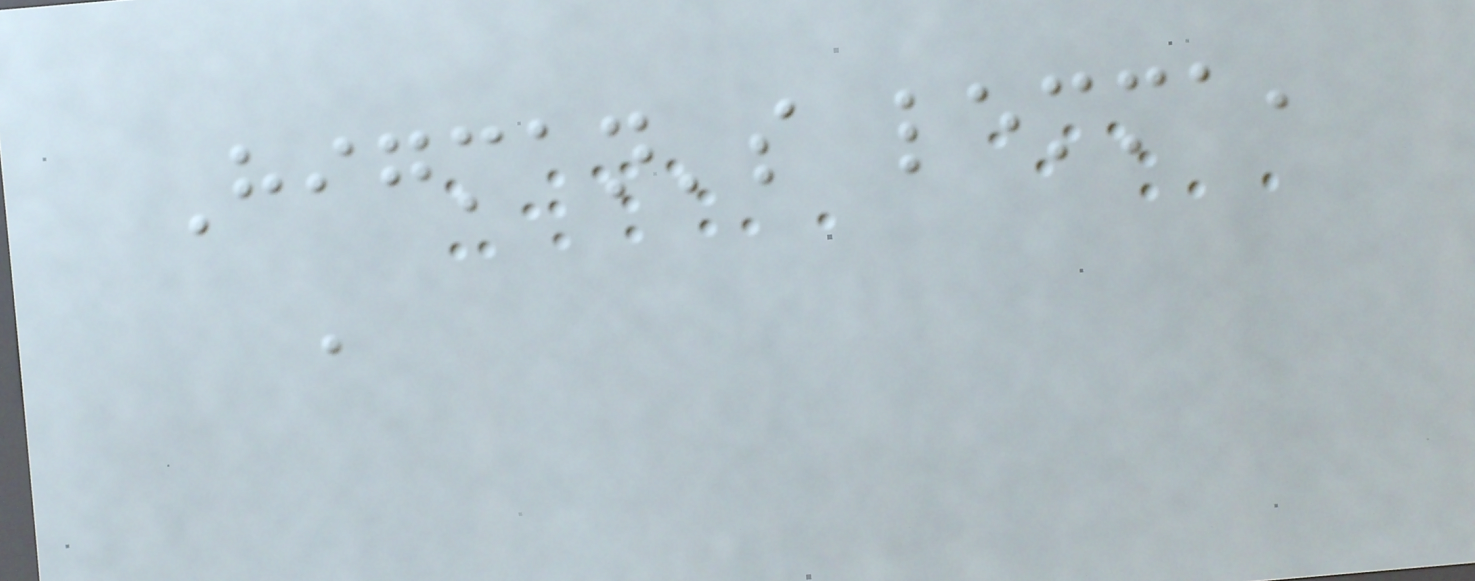Higman's lemma,
a
